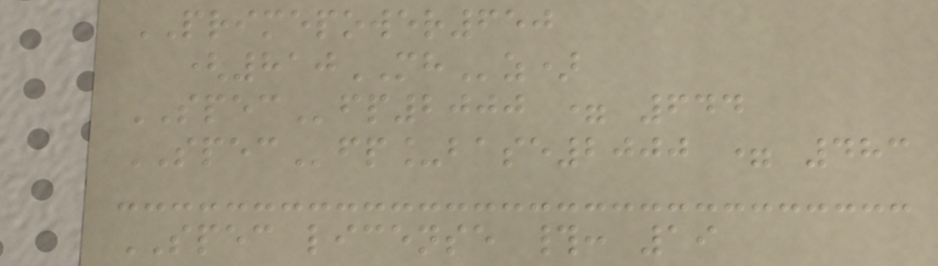PRIMEPOWER650
(810MHz)
SPECfp2000 = 644
SPECfp_base2000 = 483
SPEC license #: 19
